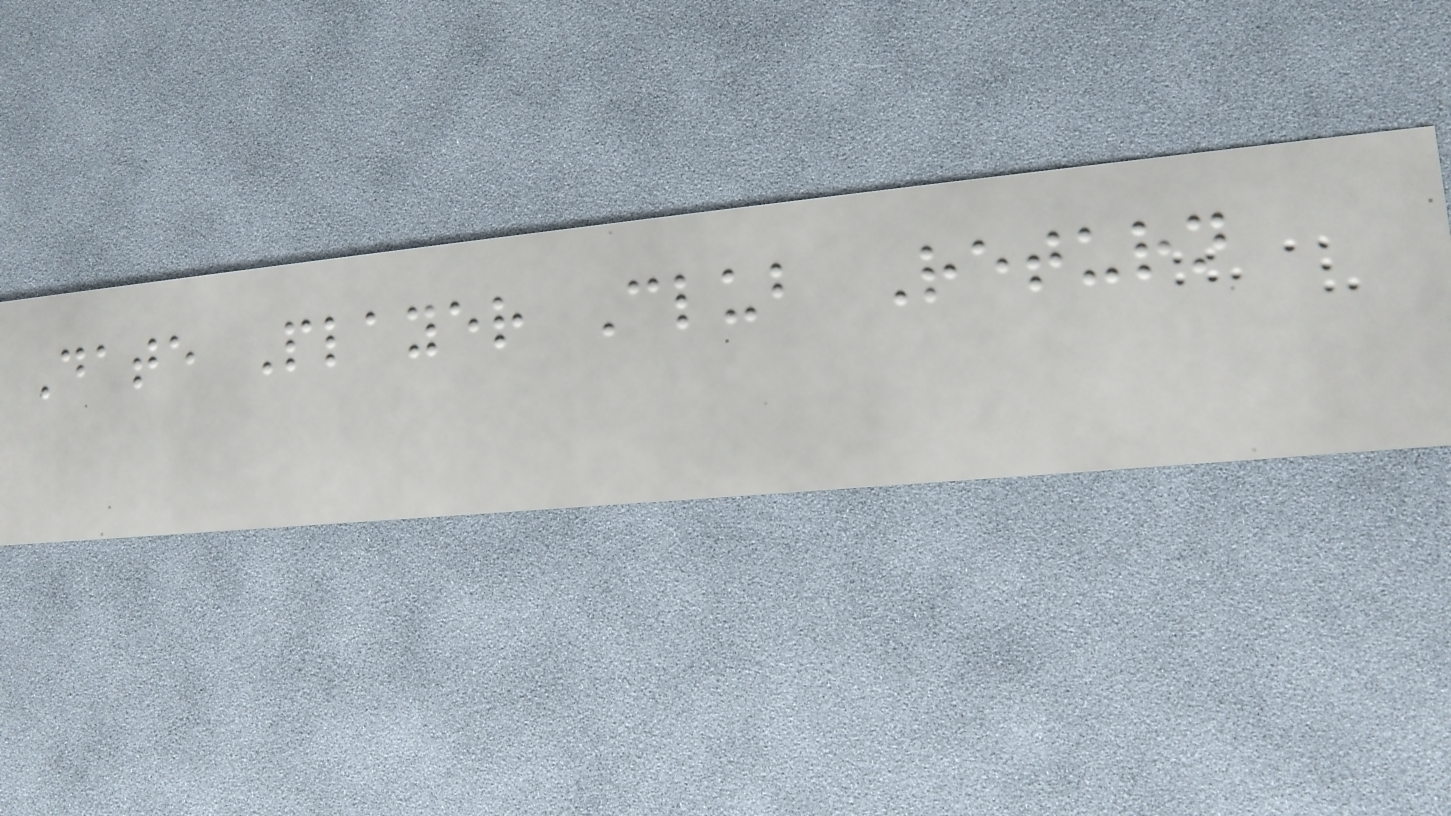Date Player Club Return
